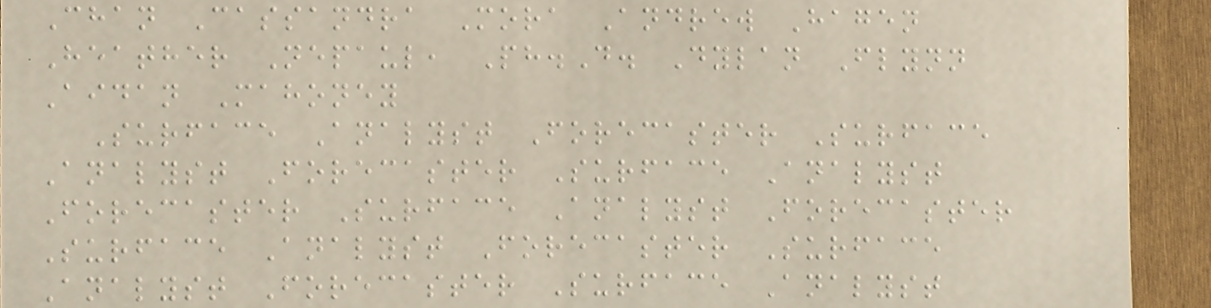Chan Cassandra Mora Andrew Hagen
Heather Nepaul, Ph.D. Dylan Flynn
Aidan Mahoney
Surface Analyst Forecaster Surface
Analyst Forecaster Surface Analyst
Forecaster Surface Analyst Forecaster
Surface Analyst Forecaster Surface
Analyst Forecaster Surface Analyst
